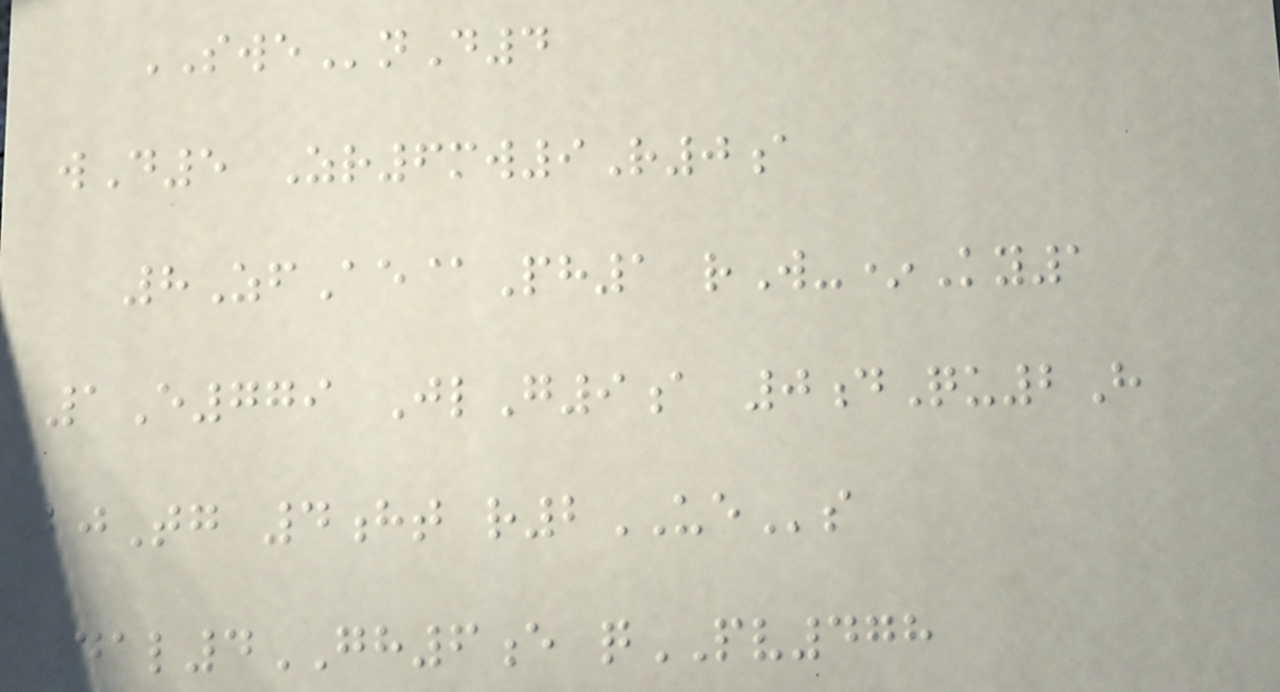SWEnD4
wD5 Zr6mw9R0a
8ZfAe@Ph1 rW-*Ky1
1E779 JlG9a 0dQu2H
ljTg 4ht r2UEs
41l4GH6e qPV478
